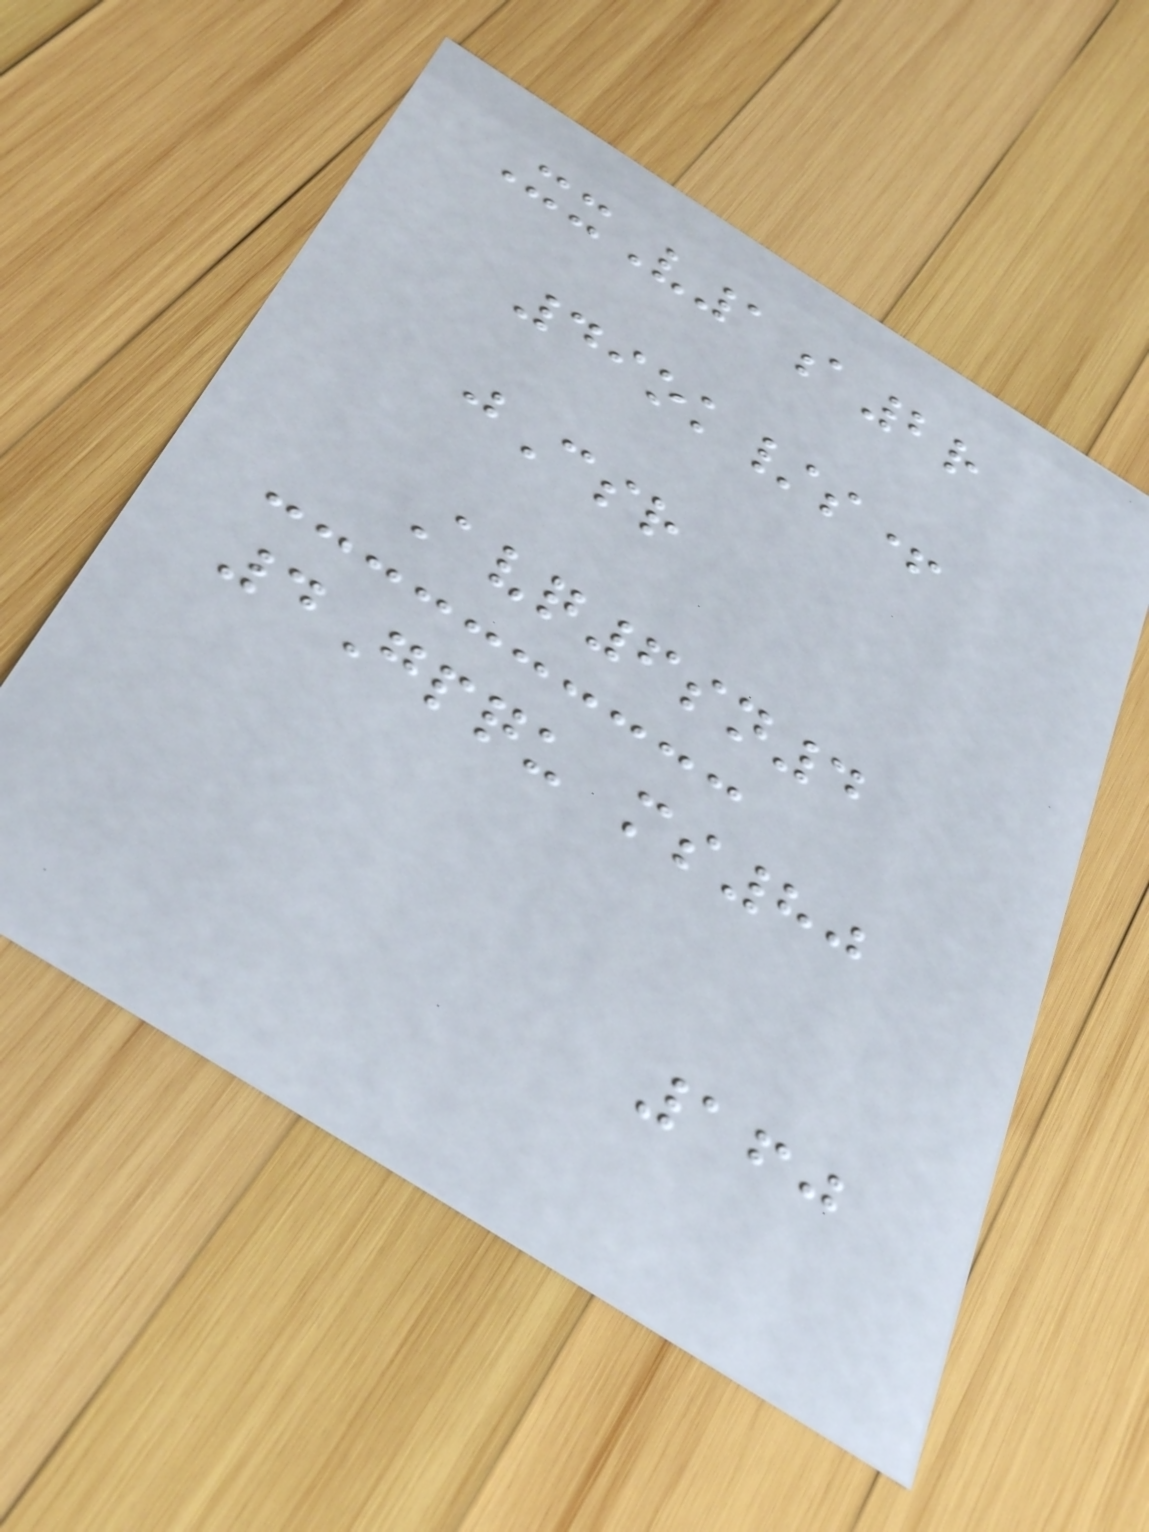XxV1a2r
49ok/s+
jCsr
Avq6sn4
4Gpqu ms80
160
